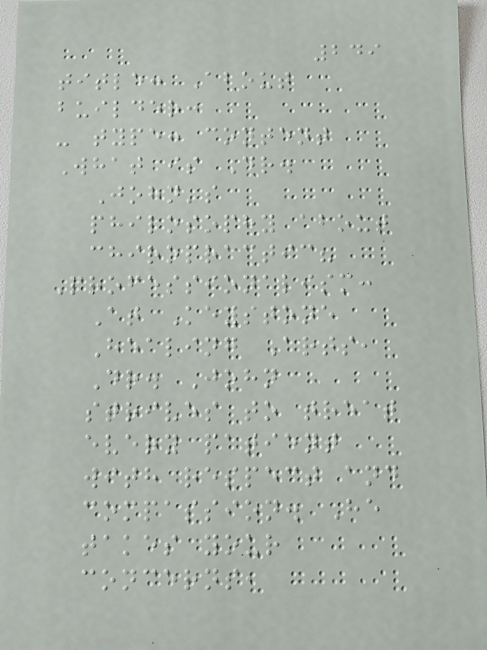249
title: About
builder:
- type: content
What is Dr.
John's
philosophy about
chiropractic?
Professionalism:
At Keystone
Healing Arts,
Dr. John
strives to treat
every patient
with respect and
compassion. He
takes your
concerns,
